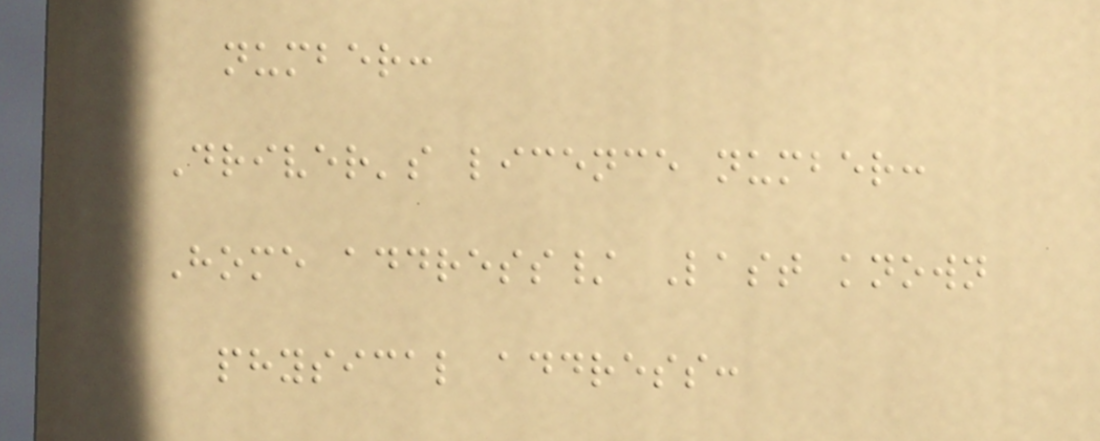number:
Driver's licence number:
Home address/ Last known
physical address:
